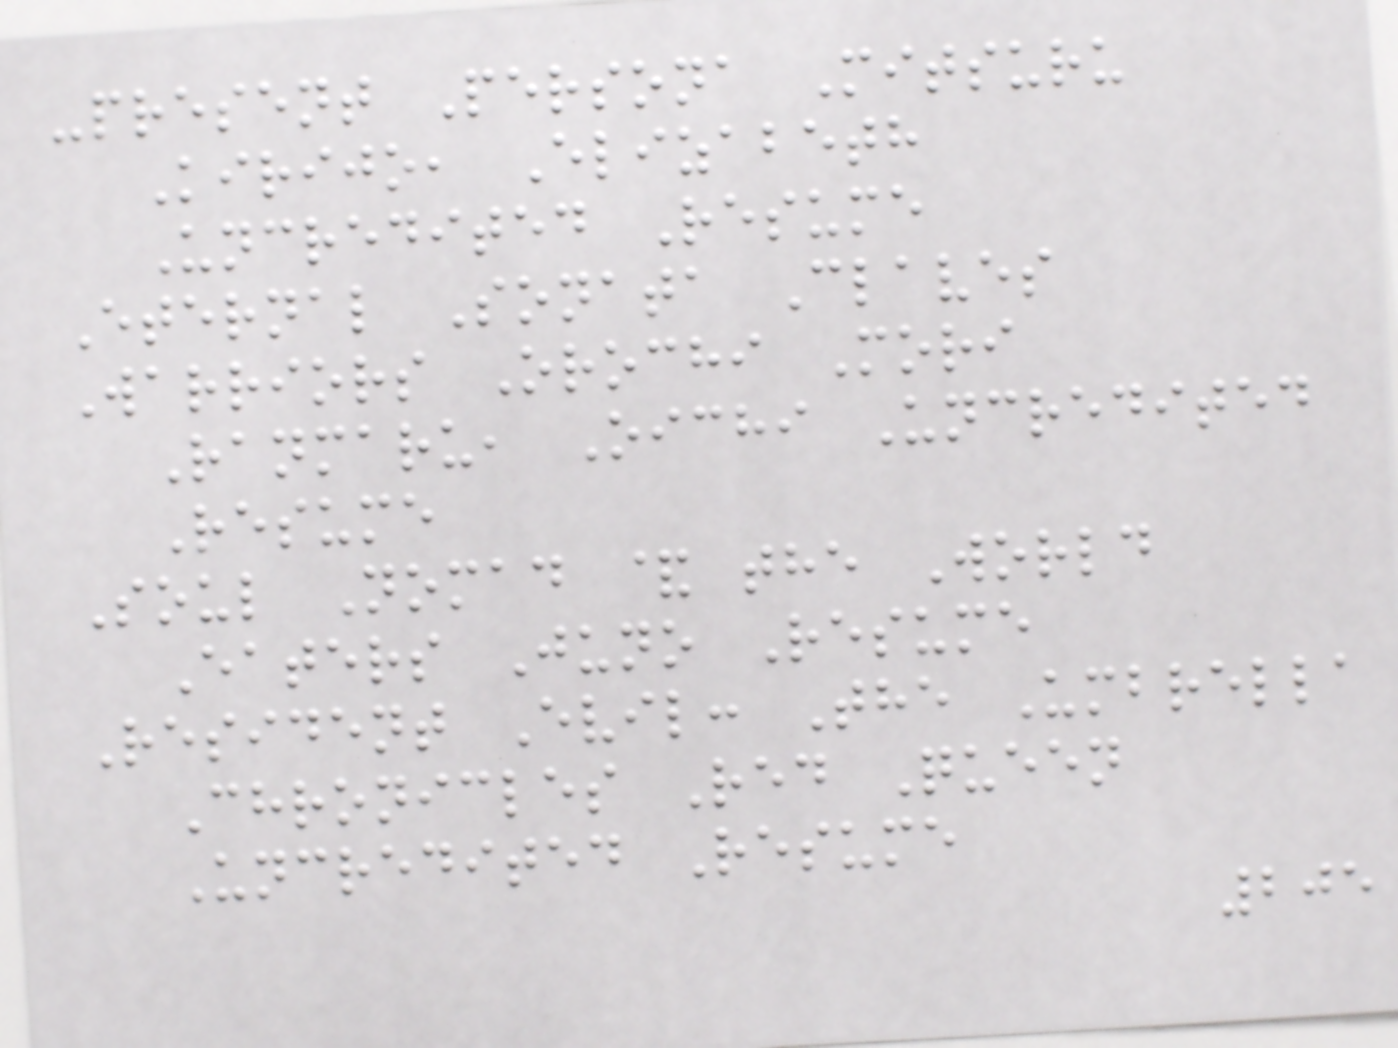-present Persona Mitsuru
Kirijo, Elizabeth
Uncredited Resume
Eternal Sonata Claves
Warriors Orochi Mori
Ranmaru, Oichi Uncredited
Resume
Soul Nomad & the World
Eaters Juno Resume
Resident Evil: The Umbrella
Chronicles Red Queen
Uncredited Resume
205
